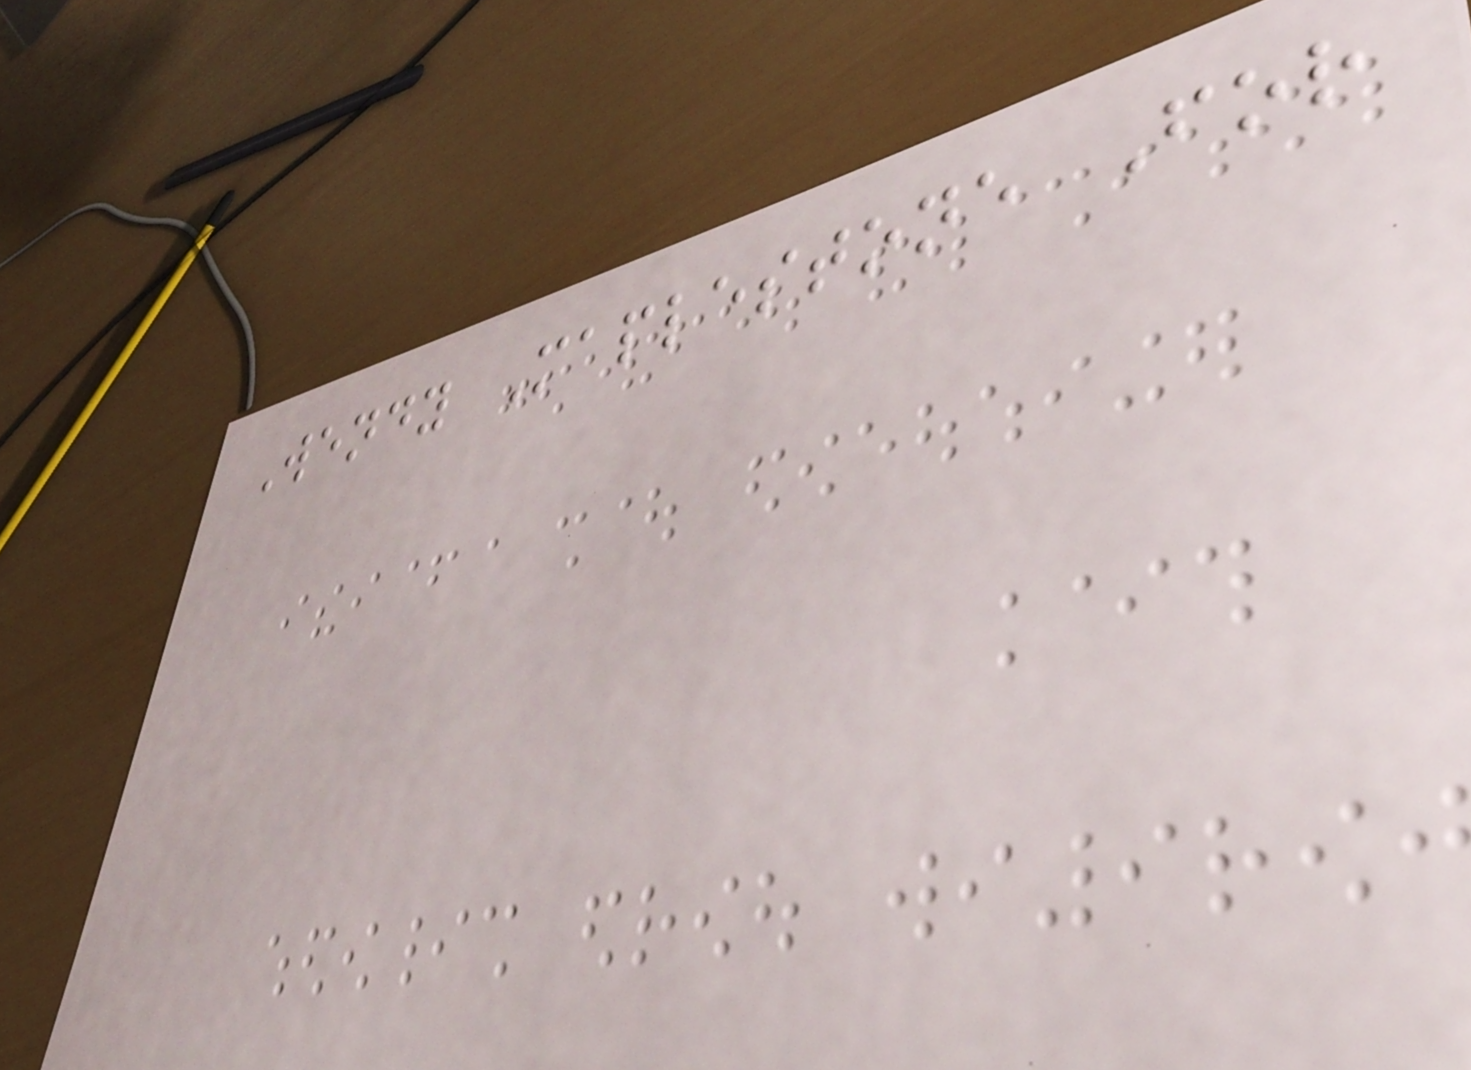Wendy Maplestone For
